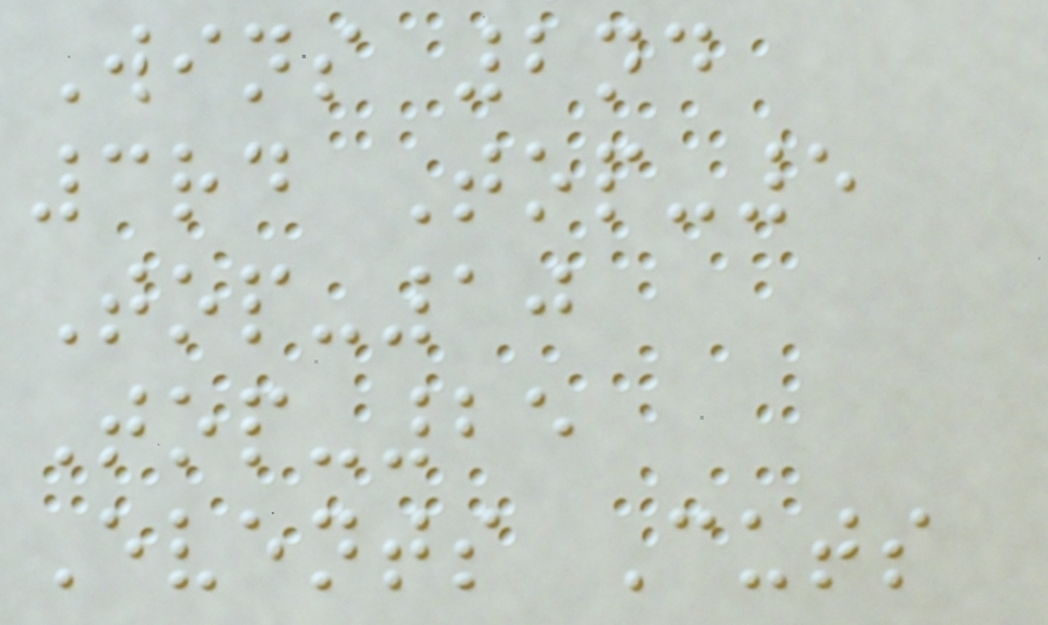Wins 2nd
3rd Top-5
Top-10
Top-25
Events Cuts
